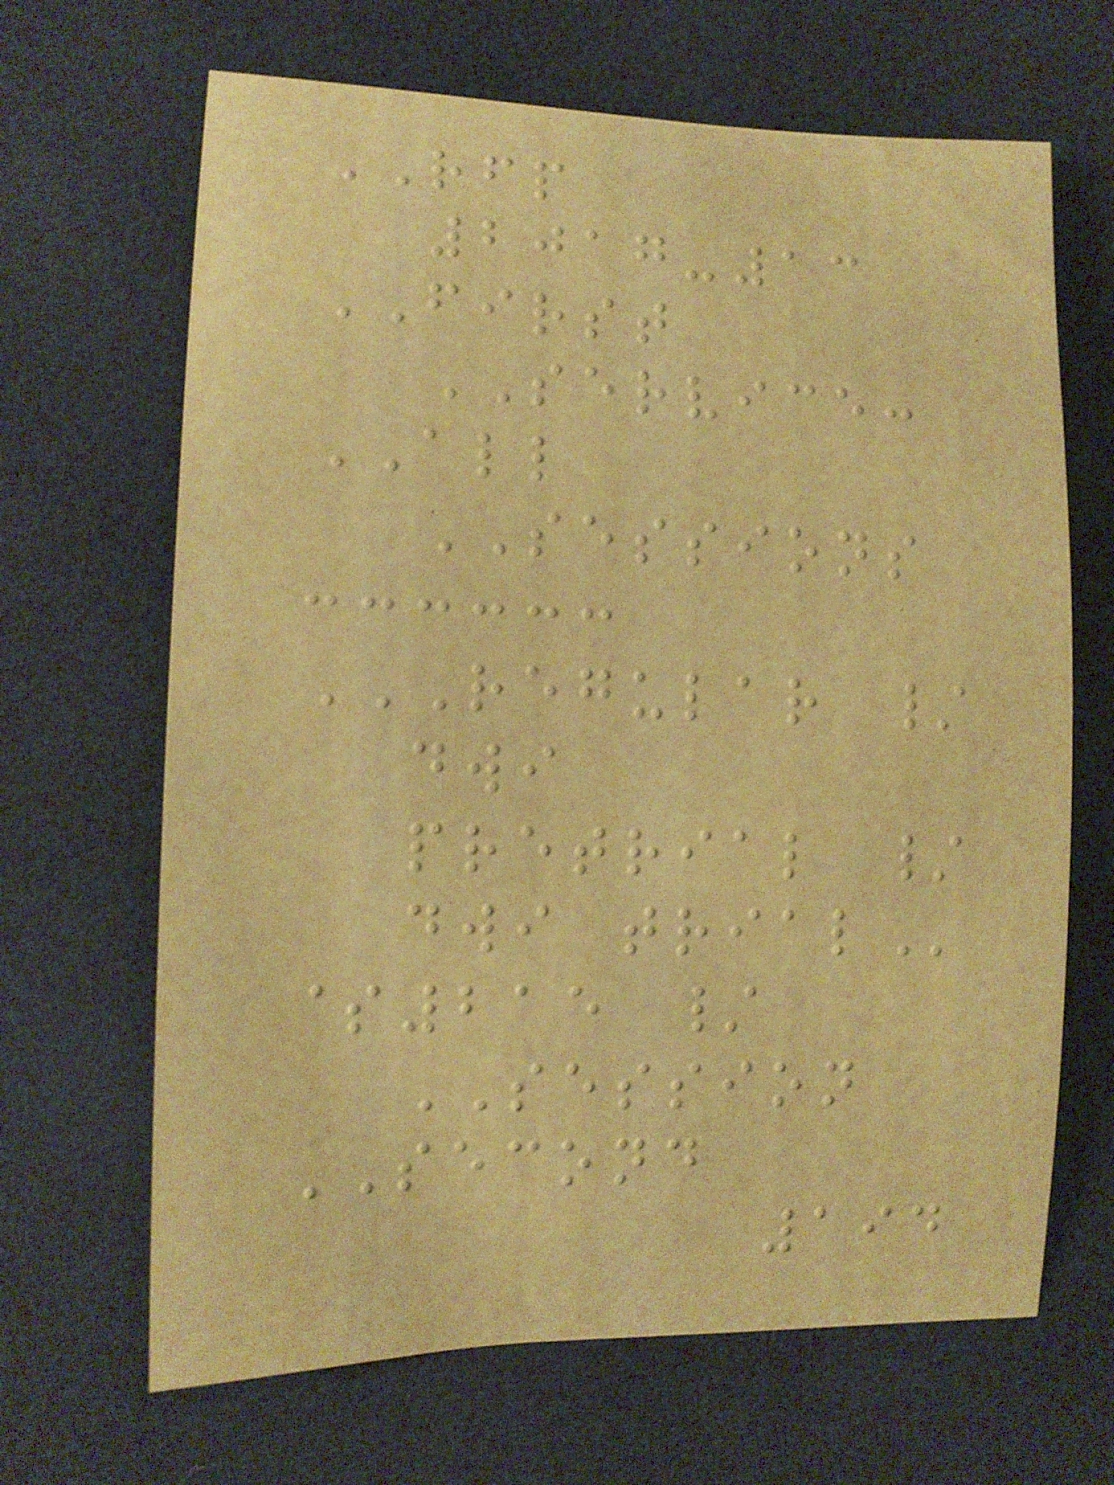RFP
2017-13
FIRST
SERVICE:
ALL
SESSIONS
REGULAR /
DWI
PRETRIAL /
DWI TRIAL
$215 /
SESSION
SECOND
194
